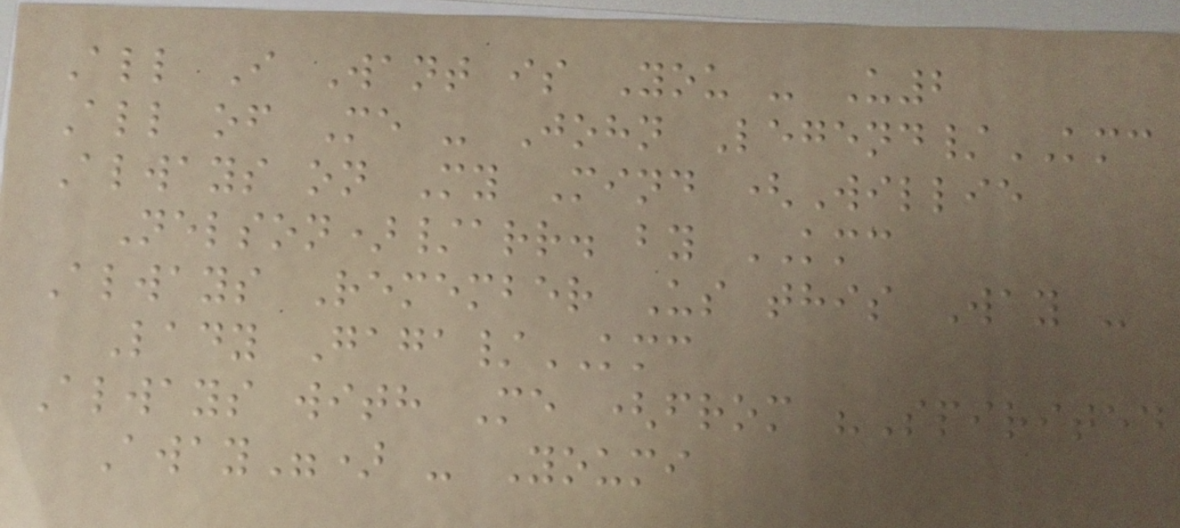All I Want is You - U2
All of Me - John Legend/KMC
Always on My Mind (Willie
Nelson)/arr. by KMC
Always Remember Us this Way -
Lady Gaga/KMC
Always with Me (from "Spirited
Away") - Youmi
